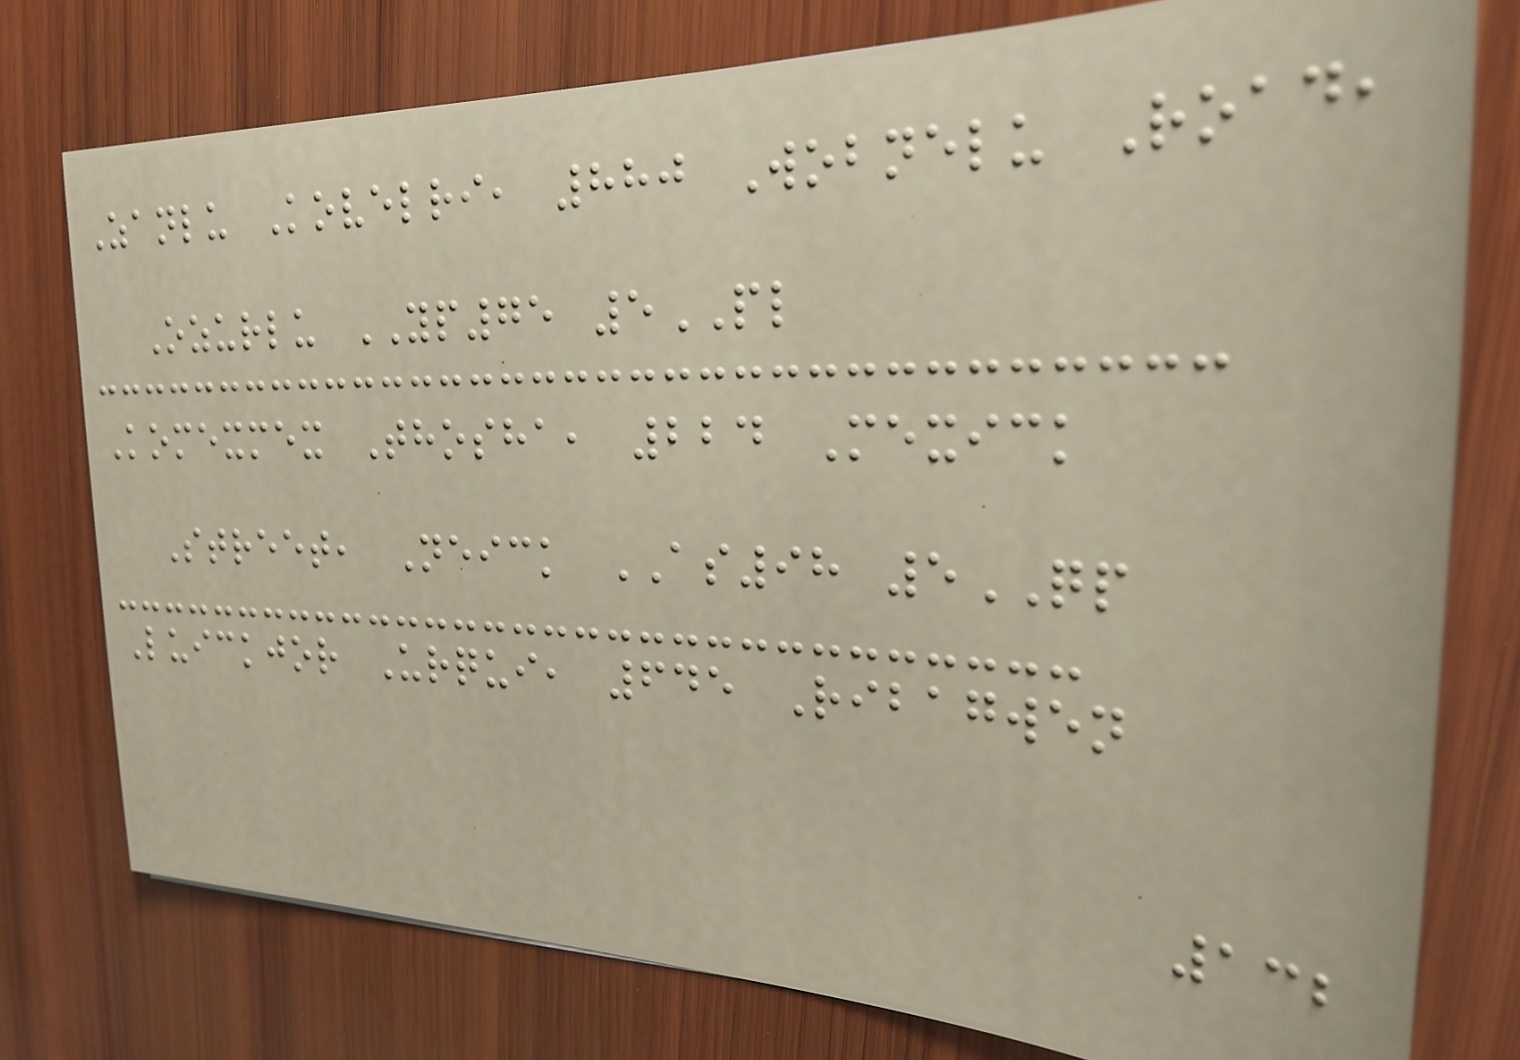Zanlu Kovelri, 880 Wobnelu Road,
Ozurlu YP75 5PL
Komexmex Thosha, 224 Mexick
Street, Neick AS98 5QP
Luickjor Urqui, 645 Ribagwen
132
